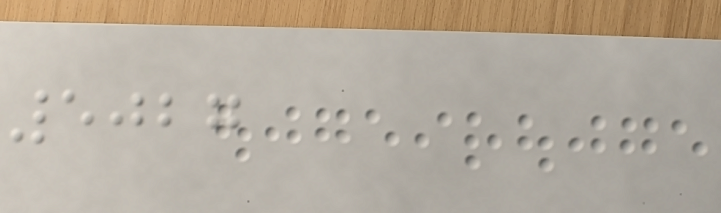5027
